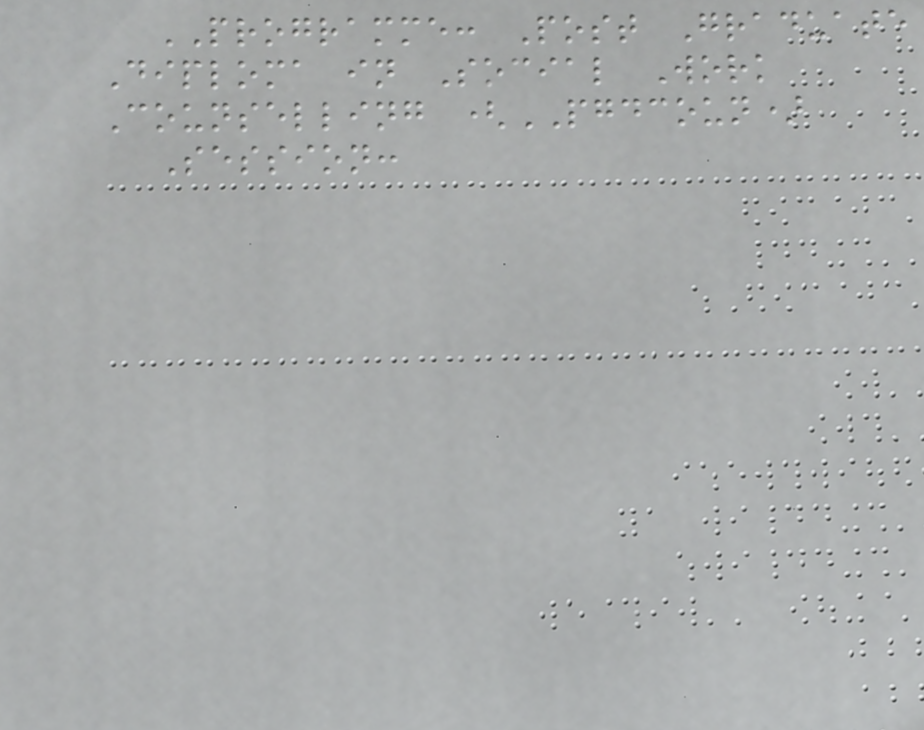PROGRAMME: Post Graduate
Diploma in Social Work
Counselling (PGDCOUN)
Session:
